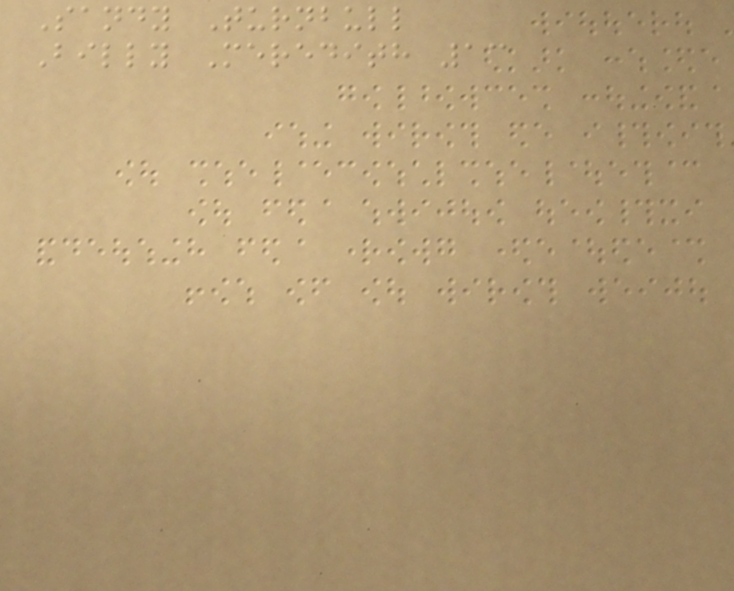Sandy Turnbull
Billy Meredith 13
